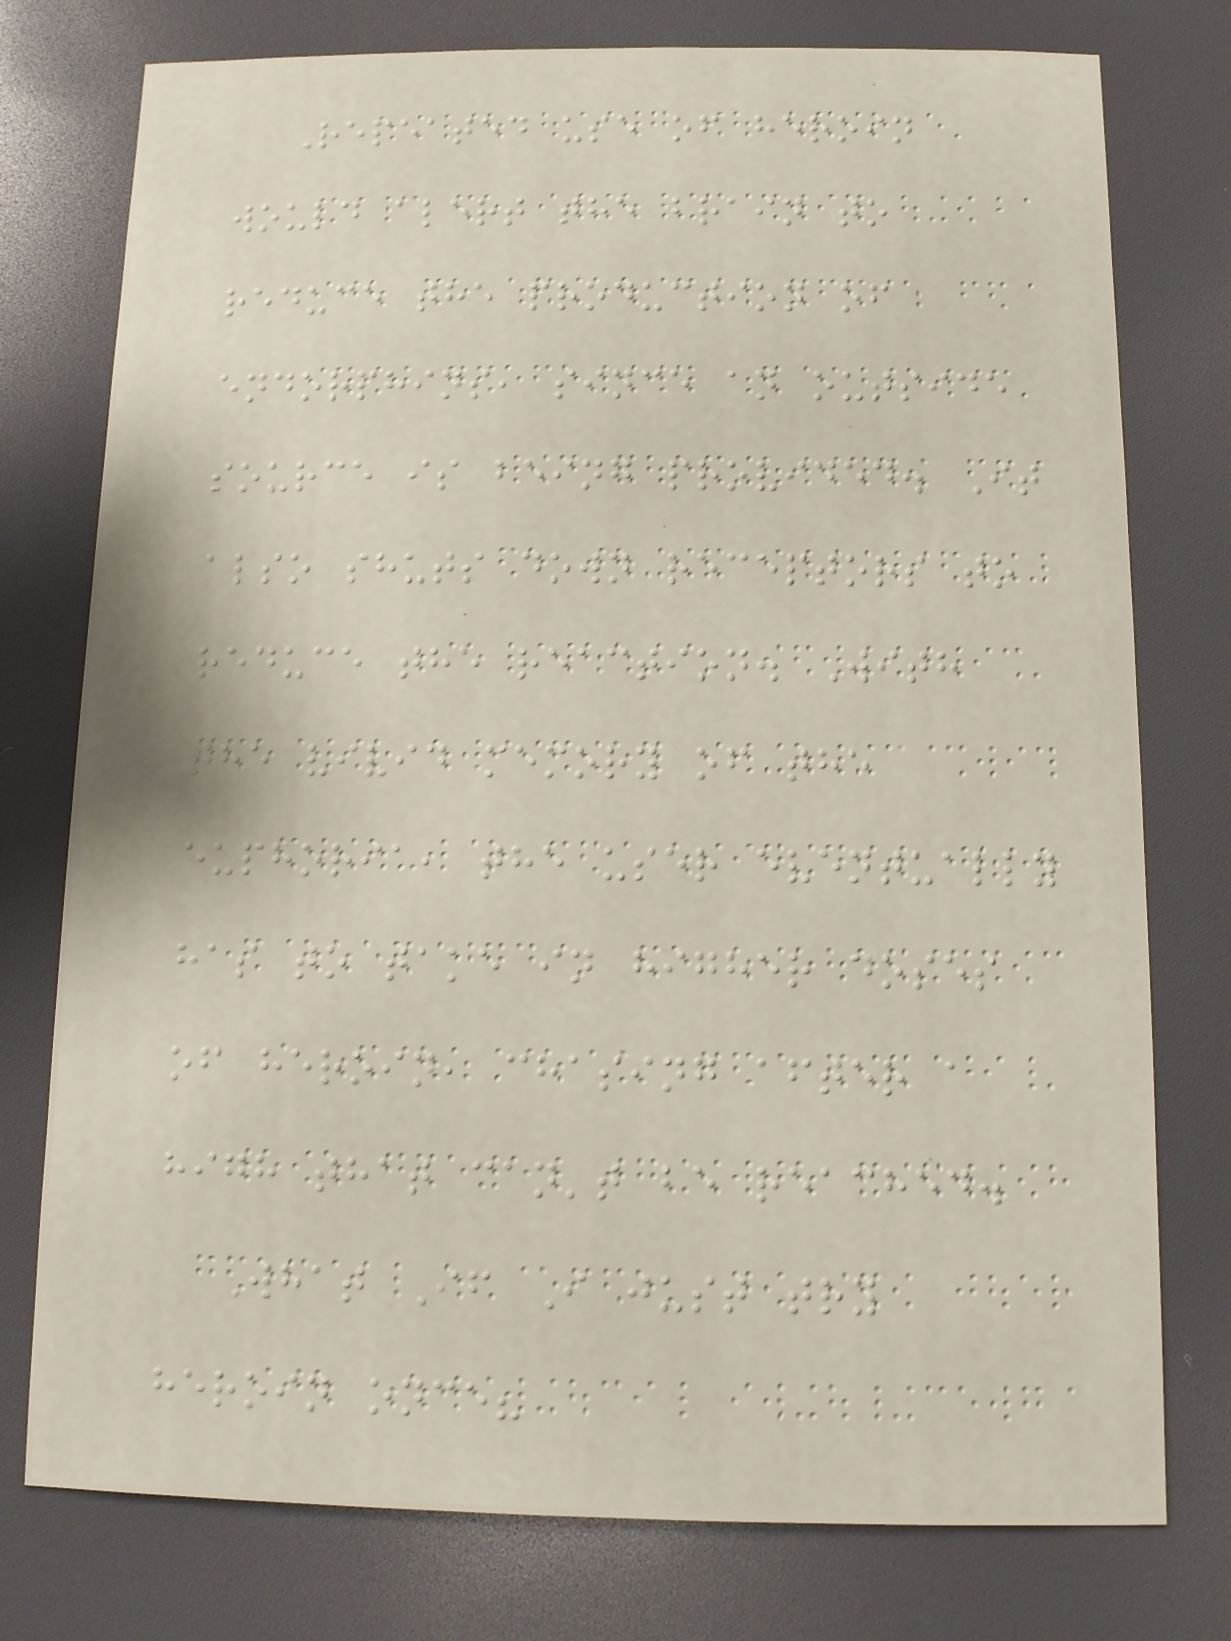Repeated use of heroin
would alert the brain to
reduce the production of
endorphins, since an outside
source is being provided. It
also shuts down receptors to
reduce the reaction. With
the vivid memory of the
euphoria, the user eventually
has to take in higher doses
of heroin, chasing after a
high that can't be reached.
What If I just try
heroin once?
